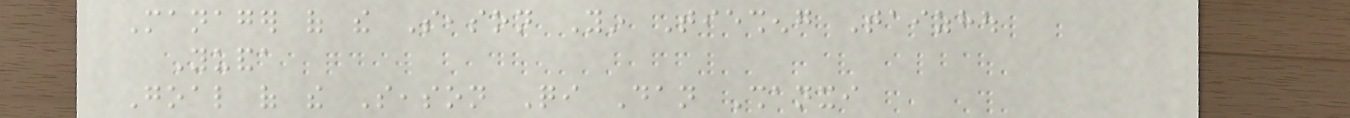Manager of the Season Yin Tiesheng Taizhou
Yuanda
Goal of the Season Qi Dan Shanxi
